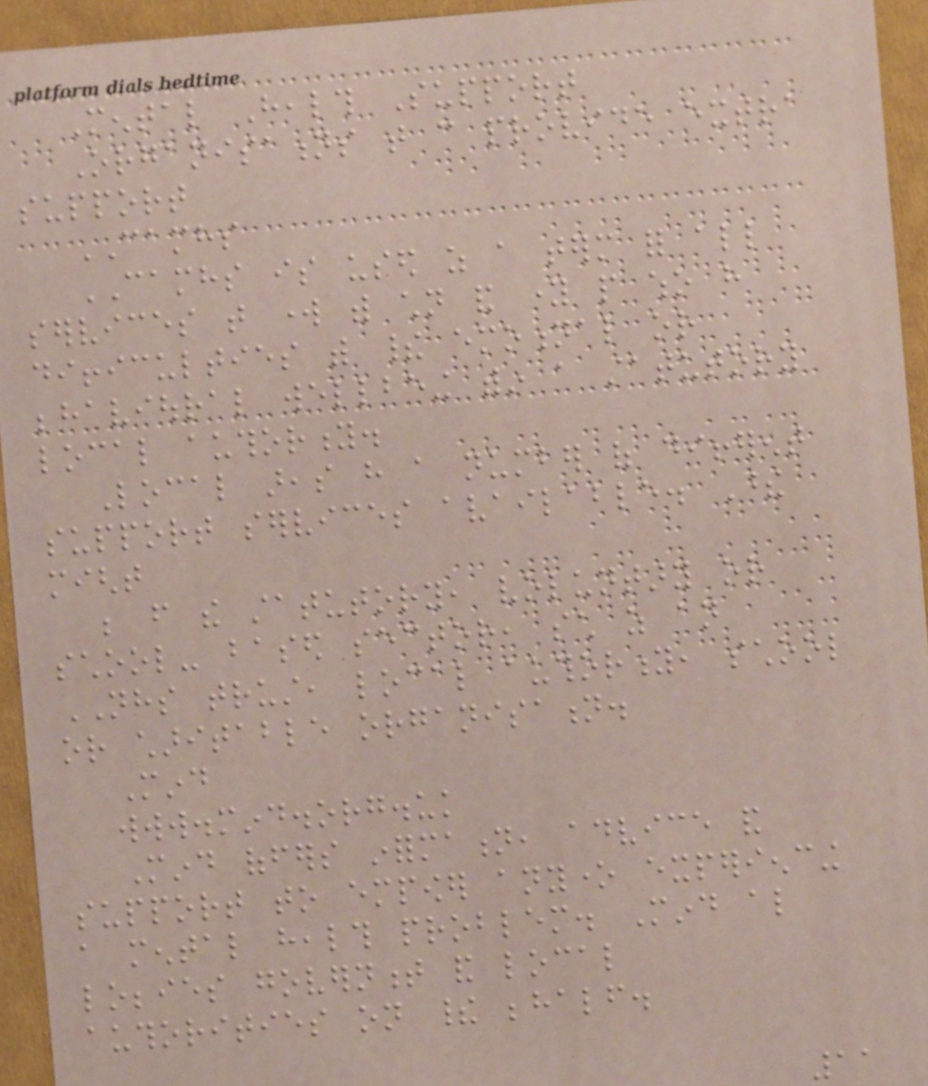Mental Health Support
Organisations that can provide extra
support
CAMHS
CAMHS is used as a term for all
services that work with children and young people who have
difficulties with their emotional or
behavioural wellbeing within a statutory
local authority.
Local areas have a number of different
support services available. These
might
be from the statutory, voluntary or
school- based sector, such as an
NHS trust, local authority, school
or charitable organisation.
Mind
www.mind.org.uk
Mind offers information, advice and
support to empower anyone experiencing
a mental health problem. Mind also
lobbies government and local
authorities on their behalf.
11
